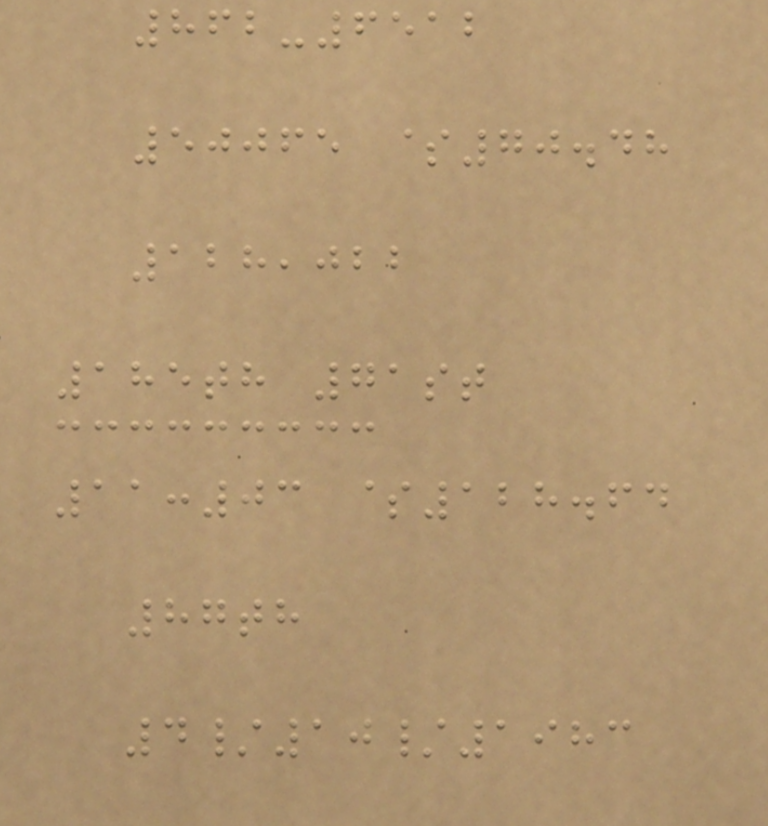862-6512
50065 $70.48
128,022
185th 71st
11:03 $128.64
87th
4/10/1983
